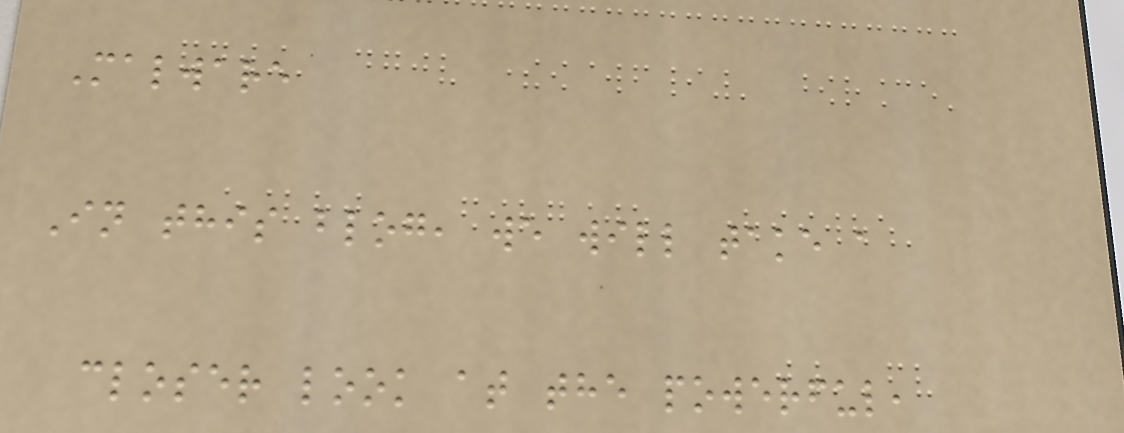Malware
In this blog, we will take a
closer look at the powerful,
